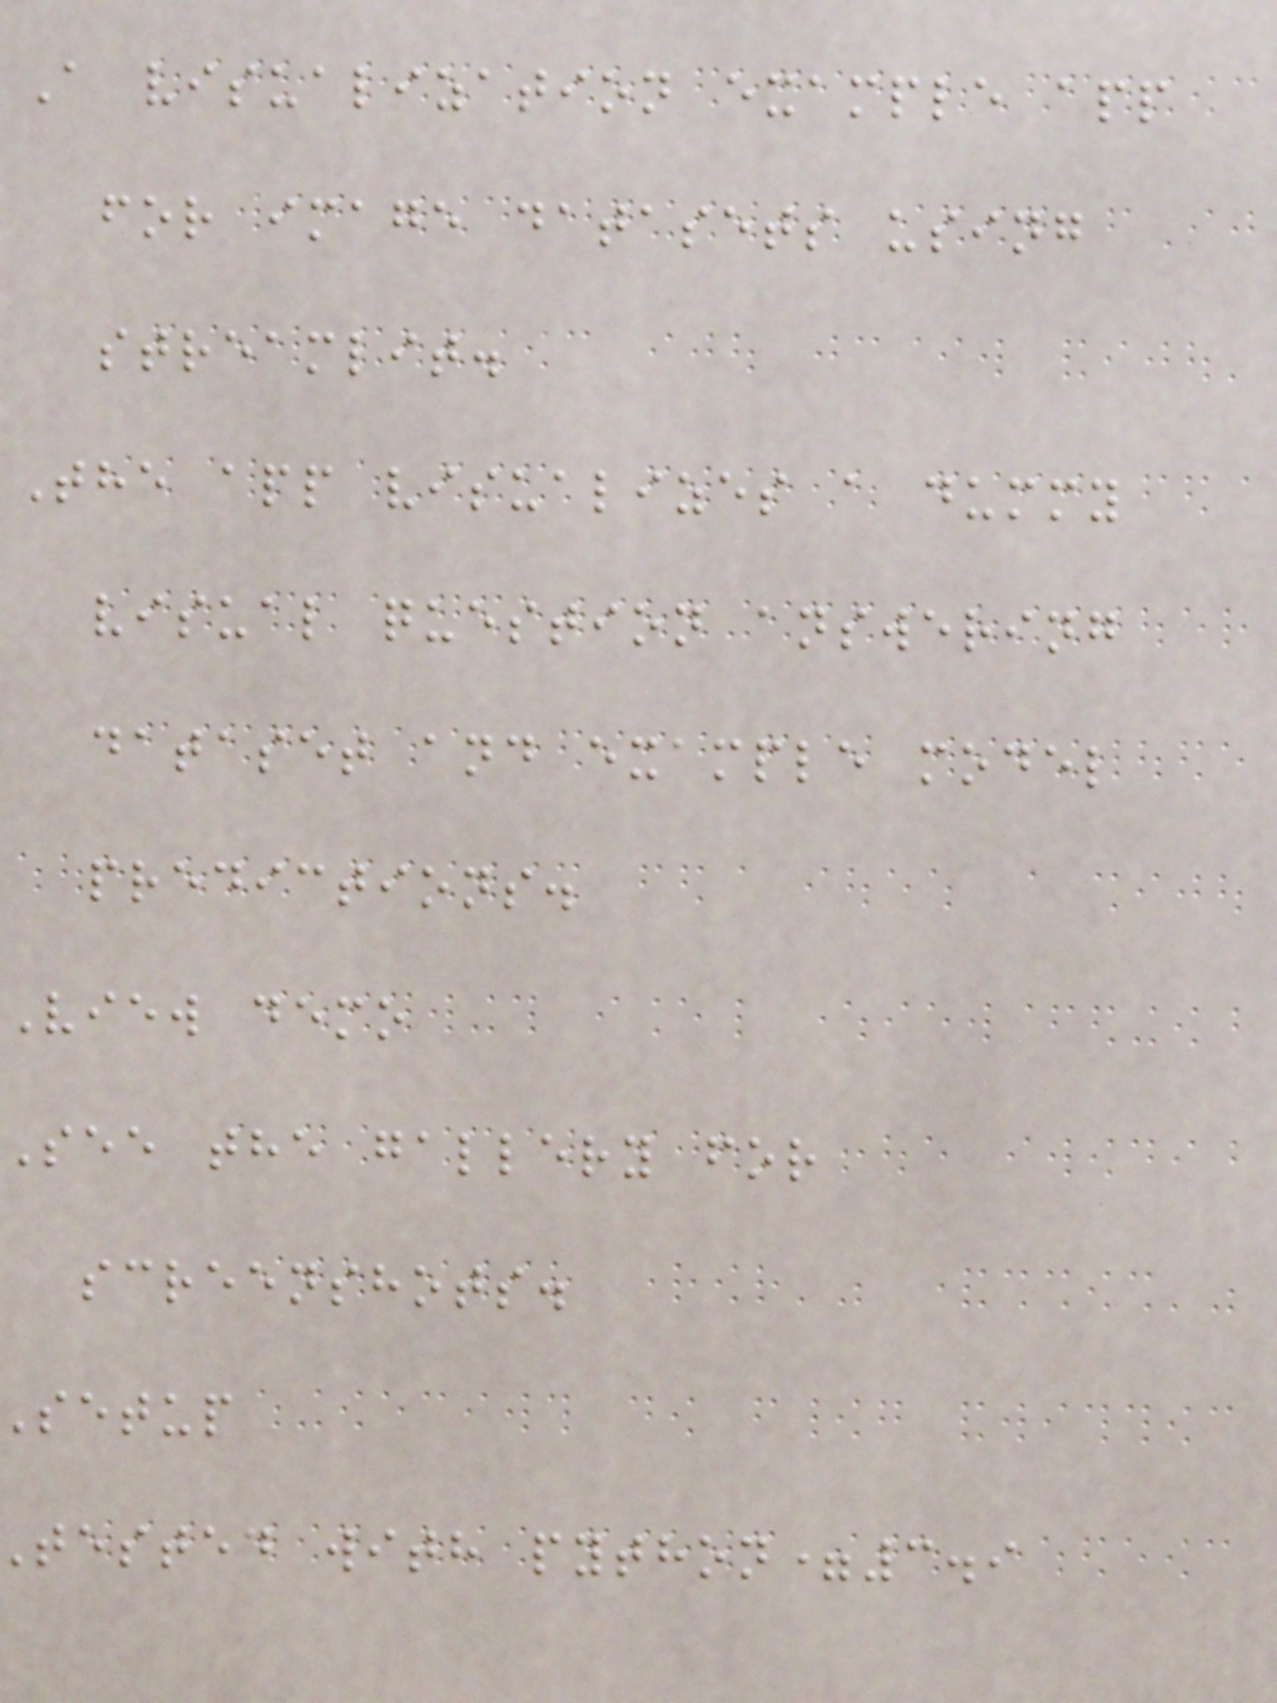A visualization example app
for image datasets using
streamlit.
The app visualizes a dummy
visual question answering
dataset and example model
predictions.
View demo
See the gallery for
screenshots.
setup
tested with python=3.9
